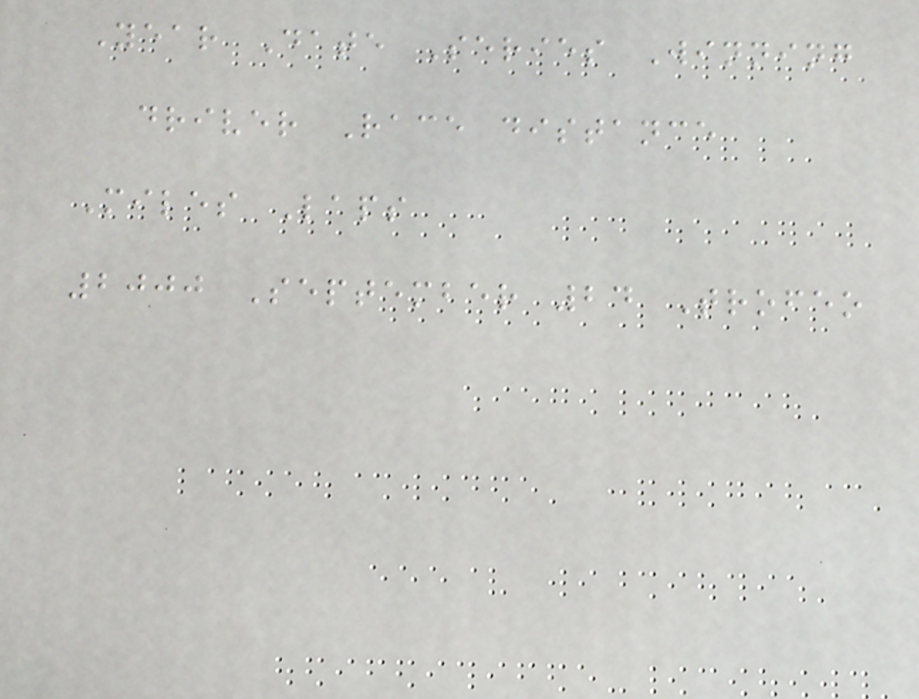Year Date Series Winning
driver Race distance
Miles Laps
2000 September 24 Trofeo
